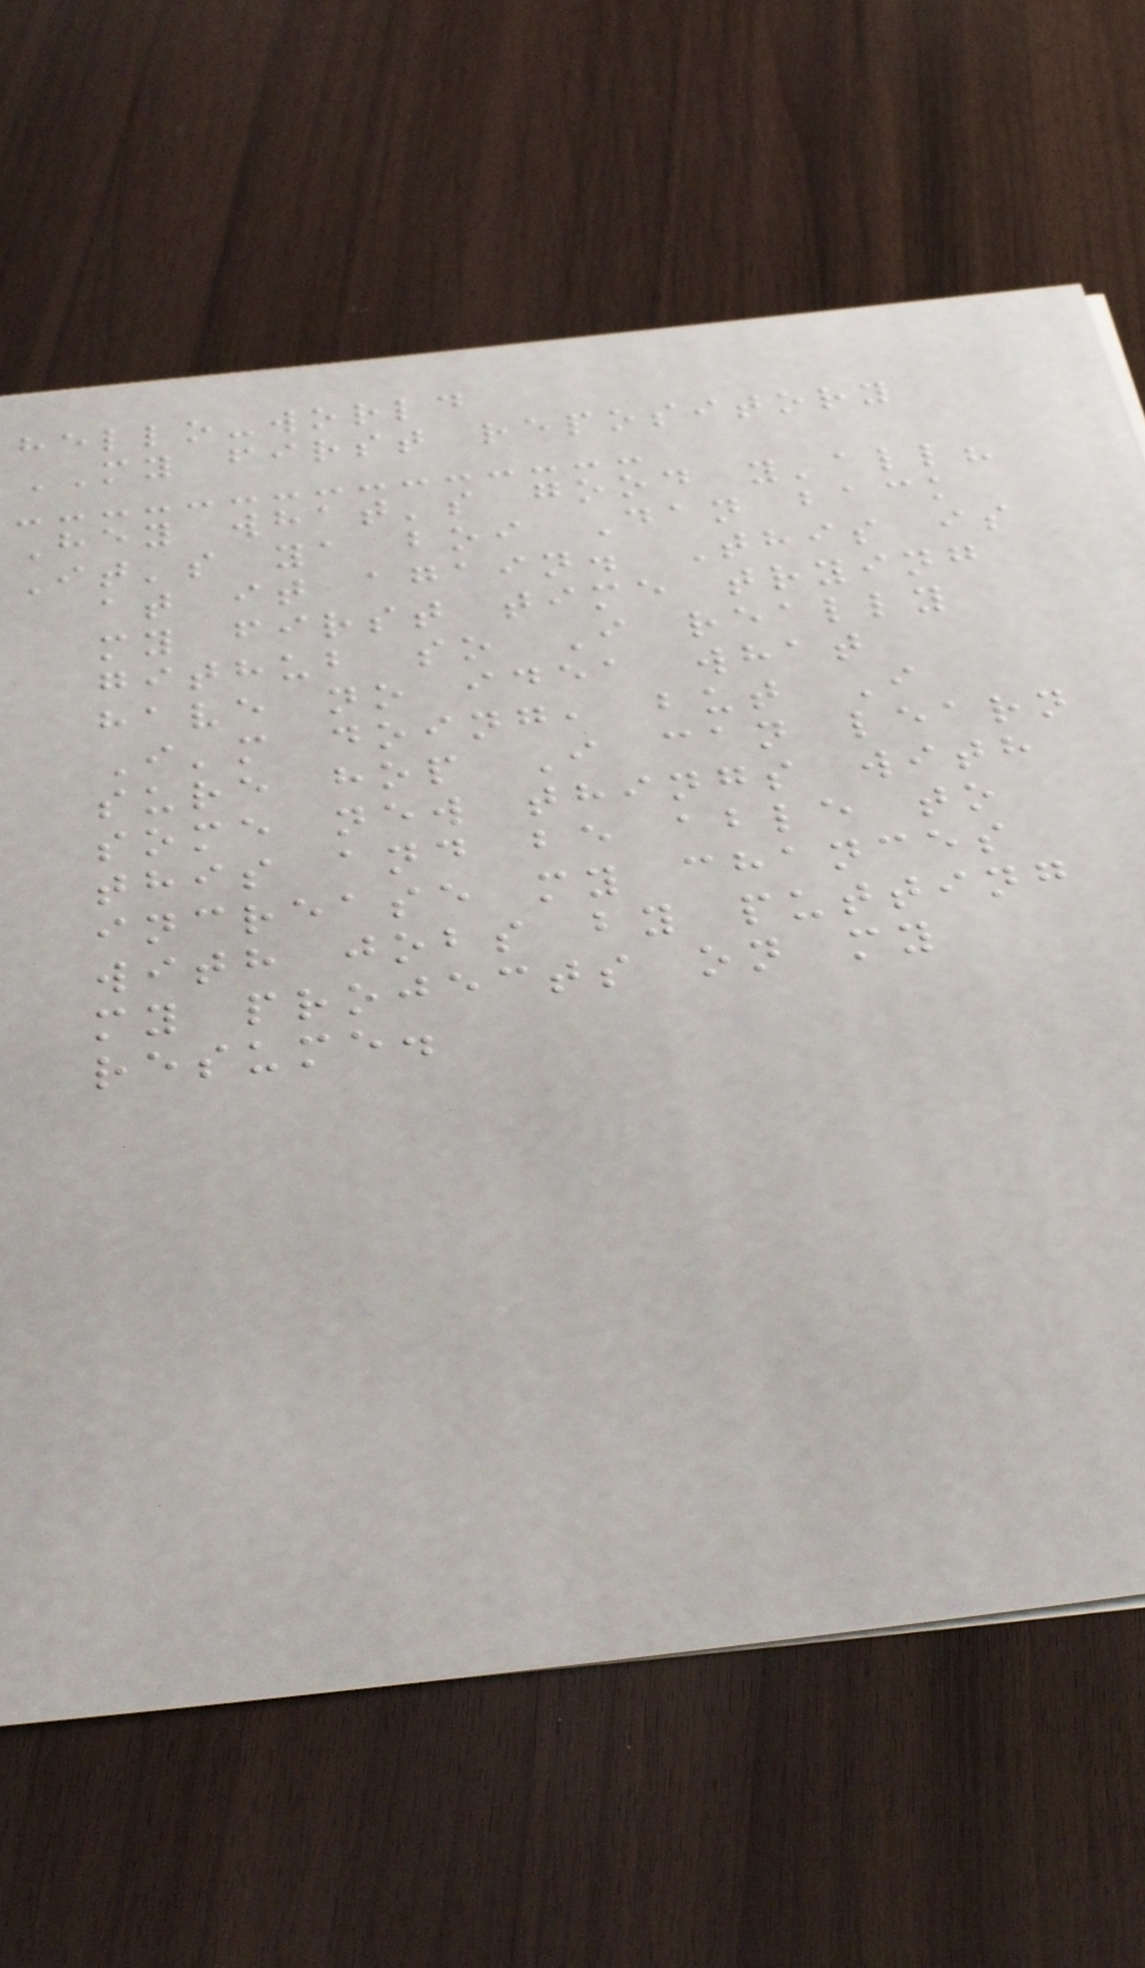hello-world
MY first repository
Hey what's good y'all?
It's ya boi Dan back
at it again. This is
my first time trying
github so I really
have no idea what
I'm doing, but I
sure hop I can learn
some new things with
this and be able to
increase my chances
with jobs by putting
my projects on my
resume.
